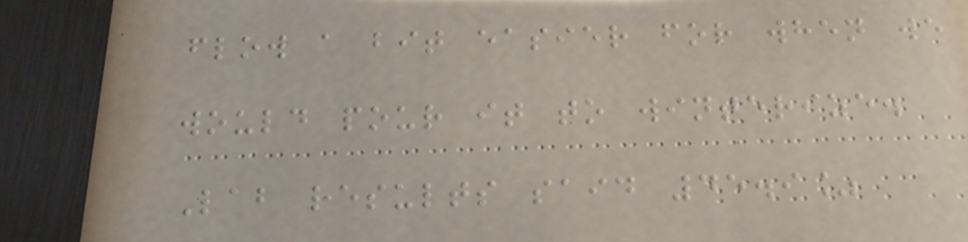flow a bit easier for when we
would pour it to winterize.
Lab results said 45.9%
